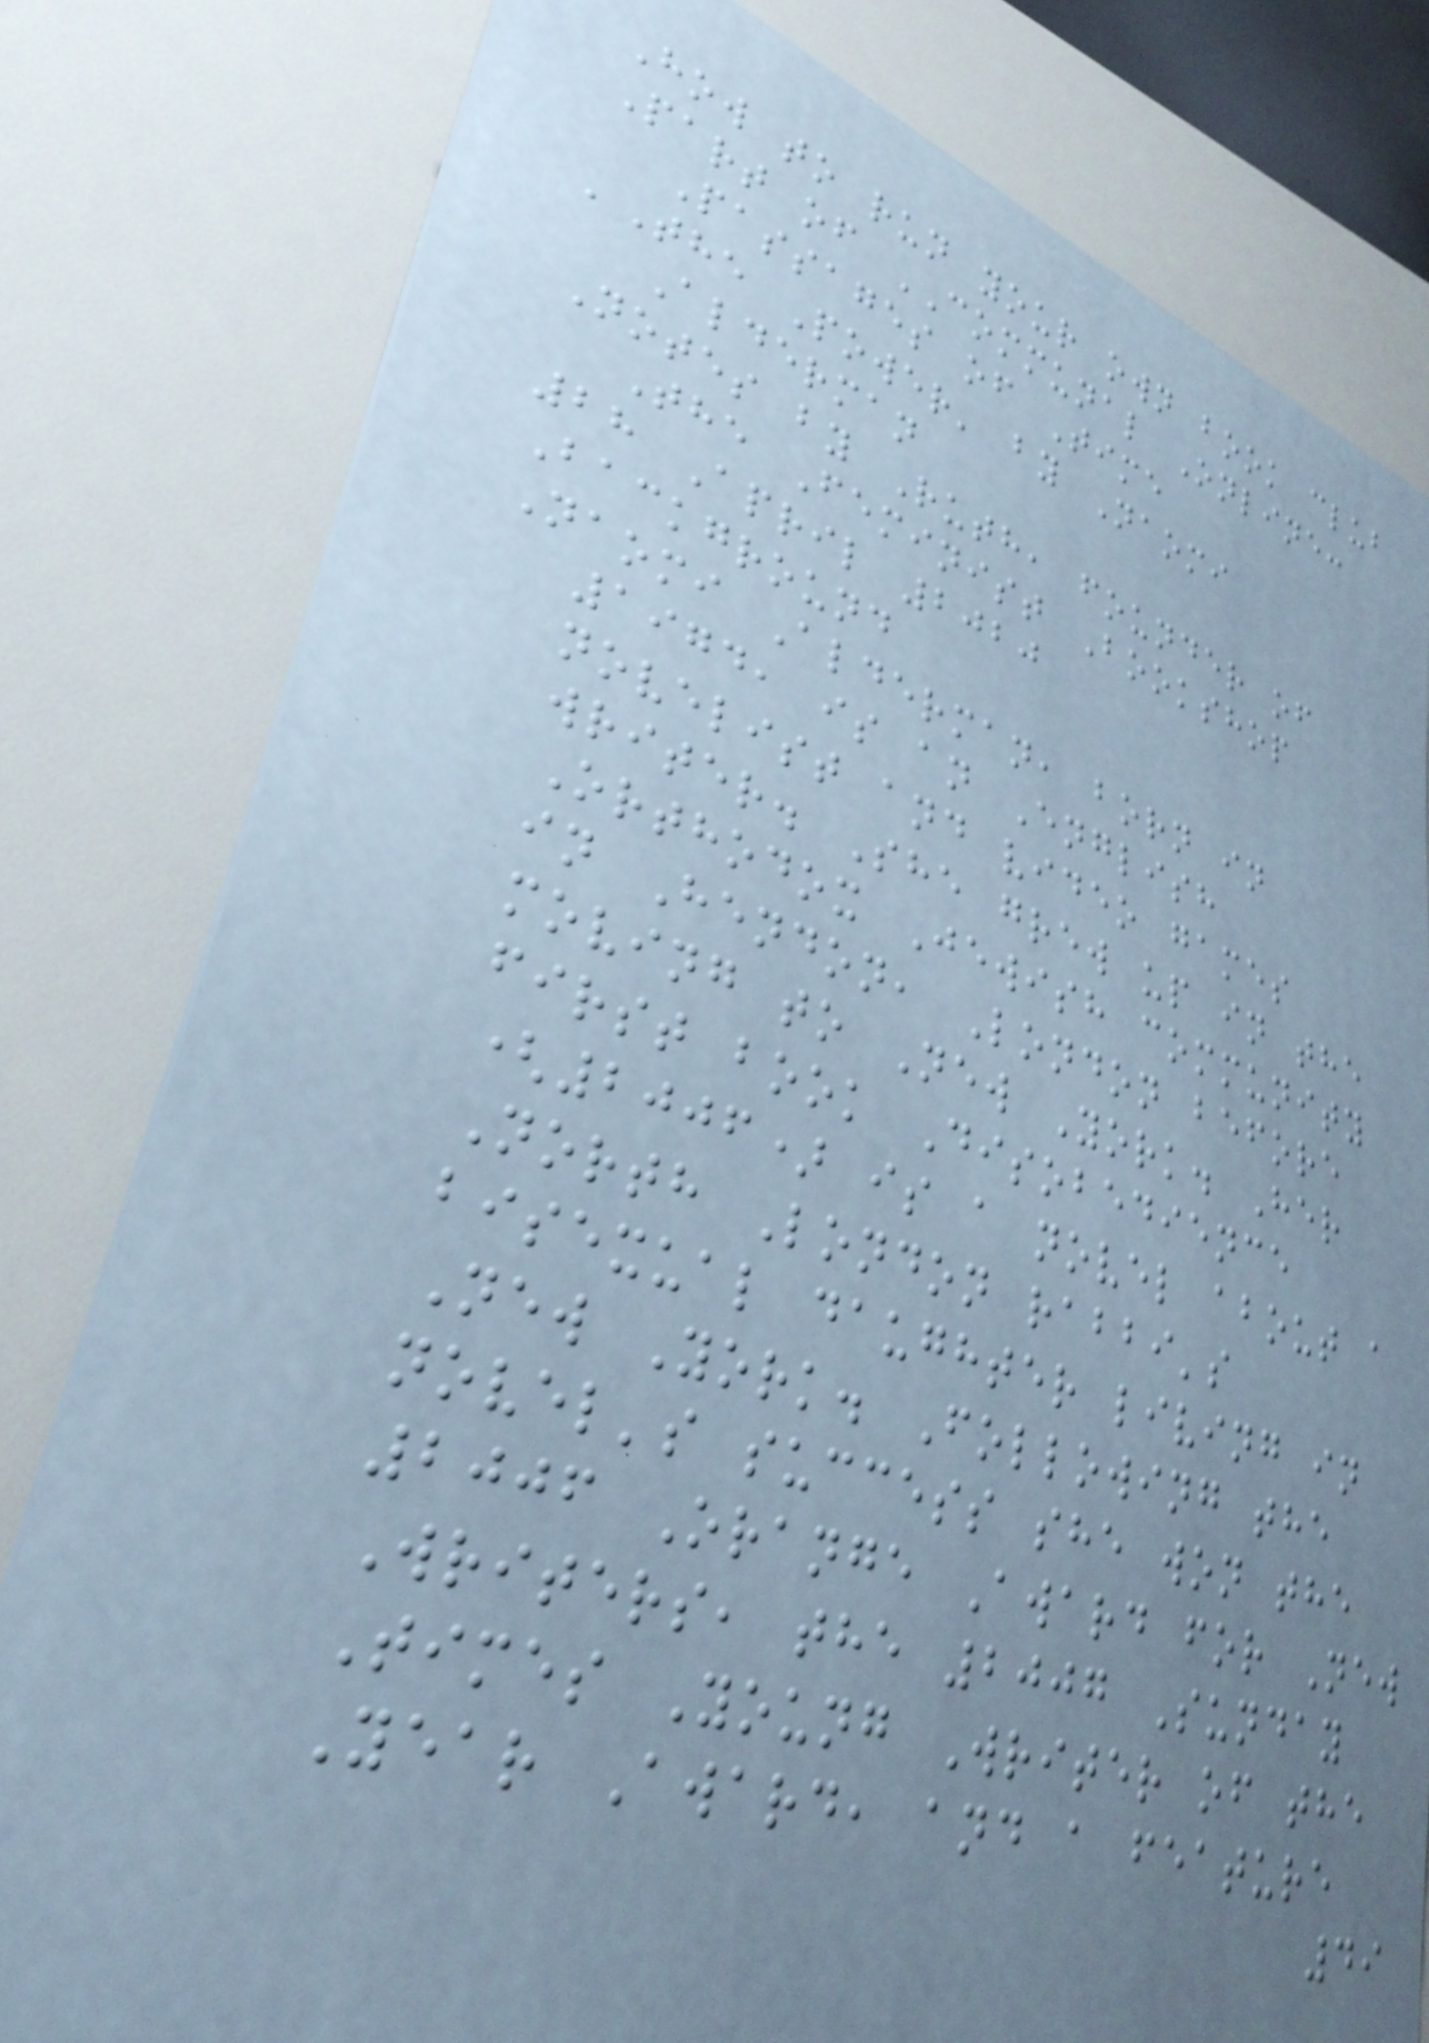How to run your own book club
Part of COMMUNAL Online:
Passages of Time
'The Power' by Naomi
Alderman
Notes by Ruth, founder of
The Feminist Bookshop
28 April 2020
Background
Naomi Alderman, born in
1974, is an English
novelist and video games
writer. She grew up in the
Orthodox Jewish community
in Hendon, London before
moving to New York. Her
first book Disobedience
(2006) is a novel about a
North London rabbi's
bisexual daughter living in
New York. Following the
novel's success she won the
2006 Orange Award for New
Writers, the 2007 Sunday
Times Young Writer of the
Year Award, and a feature
49
